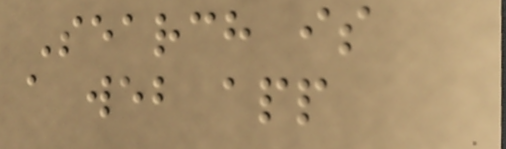Search is
a web app
